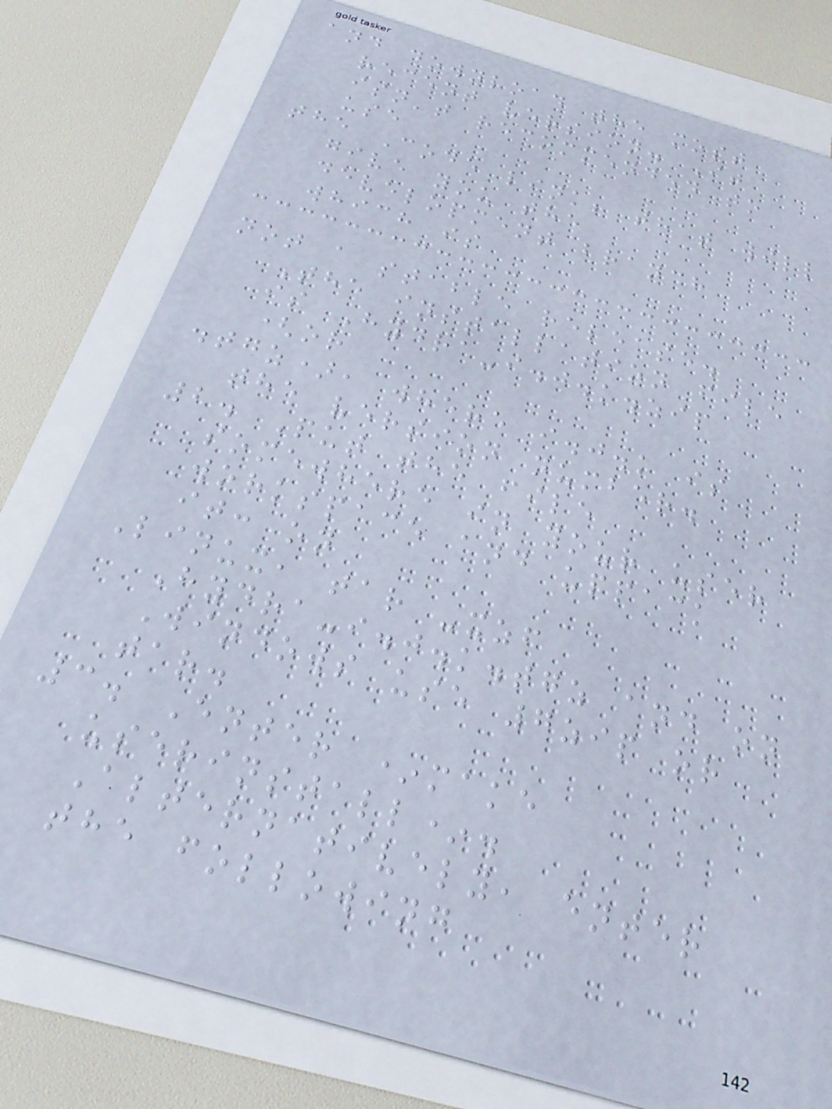and download the most
recent version. It
isn't recommended to
use
the Code link; that will
give you the
development branch
which is
not a stable release.
The installation file
is Hydra-i.j.k.zip
(or
.tgz), where i.j.k is
the version number.
2. Put the file
somewhere in your user
workspace and uppack
it: on
Linux, tar -xzf
Hydra-i.j.k.tgz and on
Windows use 7zip or
tar.
3. Enter *make
userinstall*.
Alternatively, enter
the following
